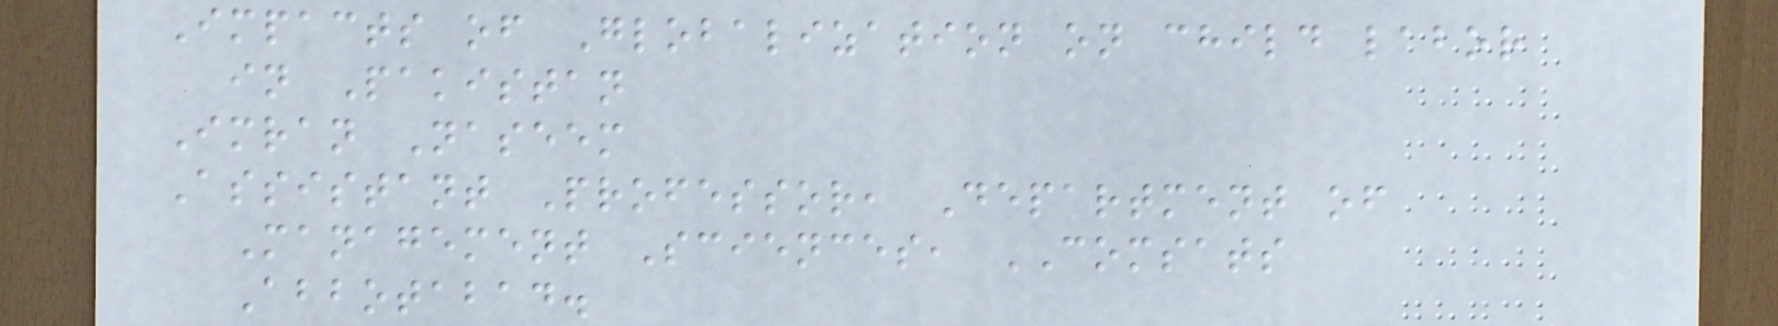Impacts of Globalization on child labor
in Pakistan
Imran Naseem
Assistant Professor, Department of
Management Sciences, COMSATS
Abbotabad.
